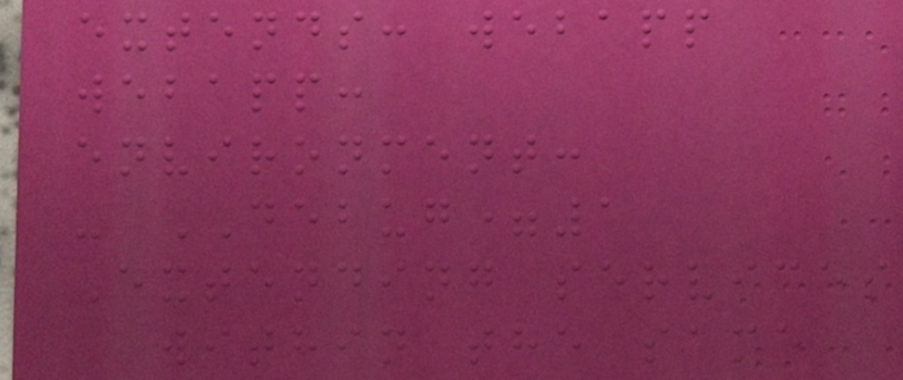extends: webapp
webapp:
environment:
- DEBUG=1
Extending services
within the same
